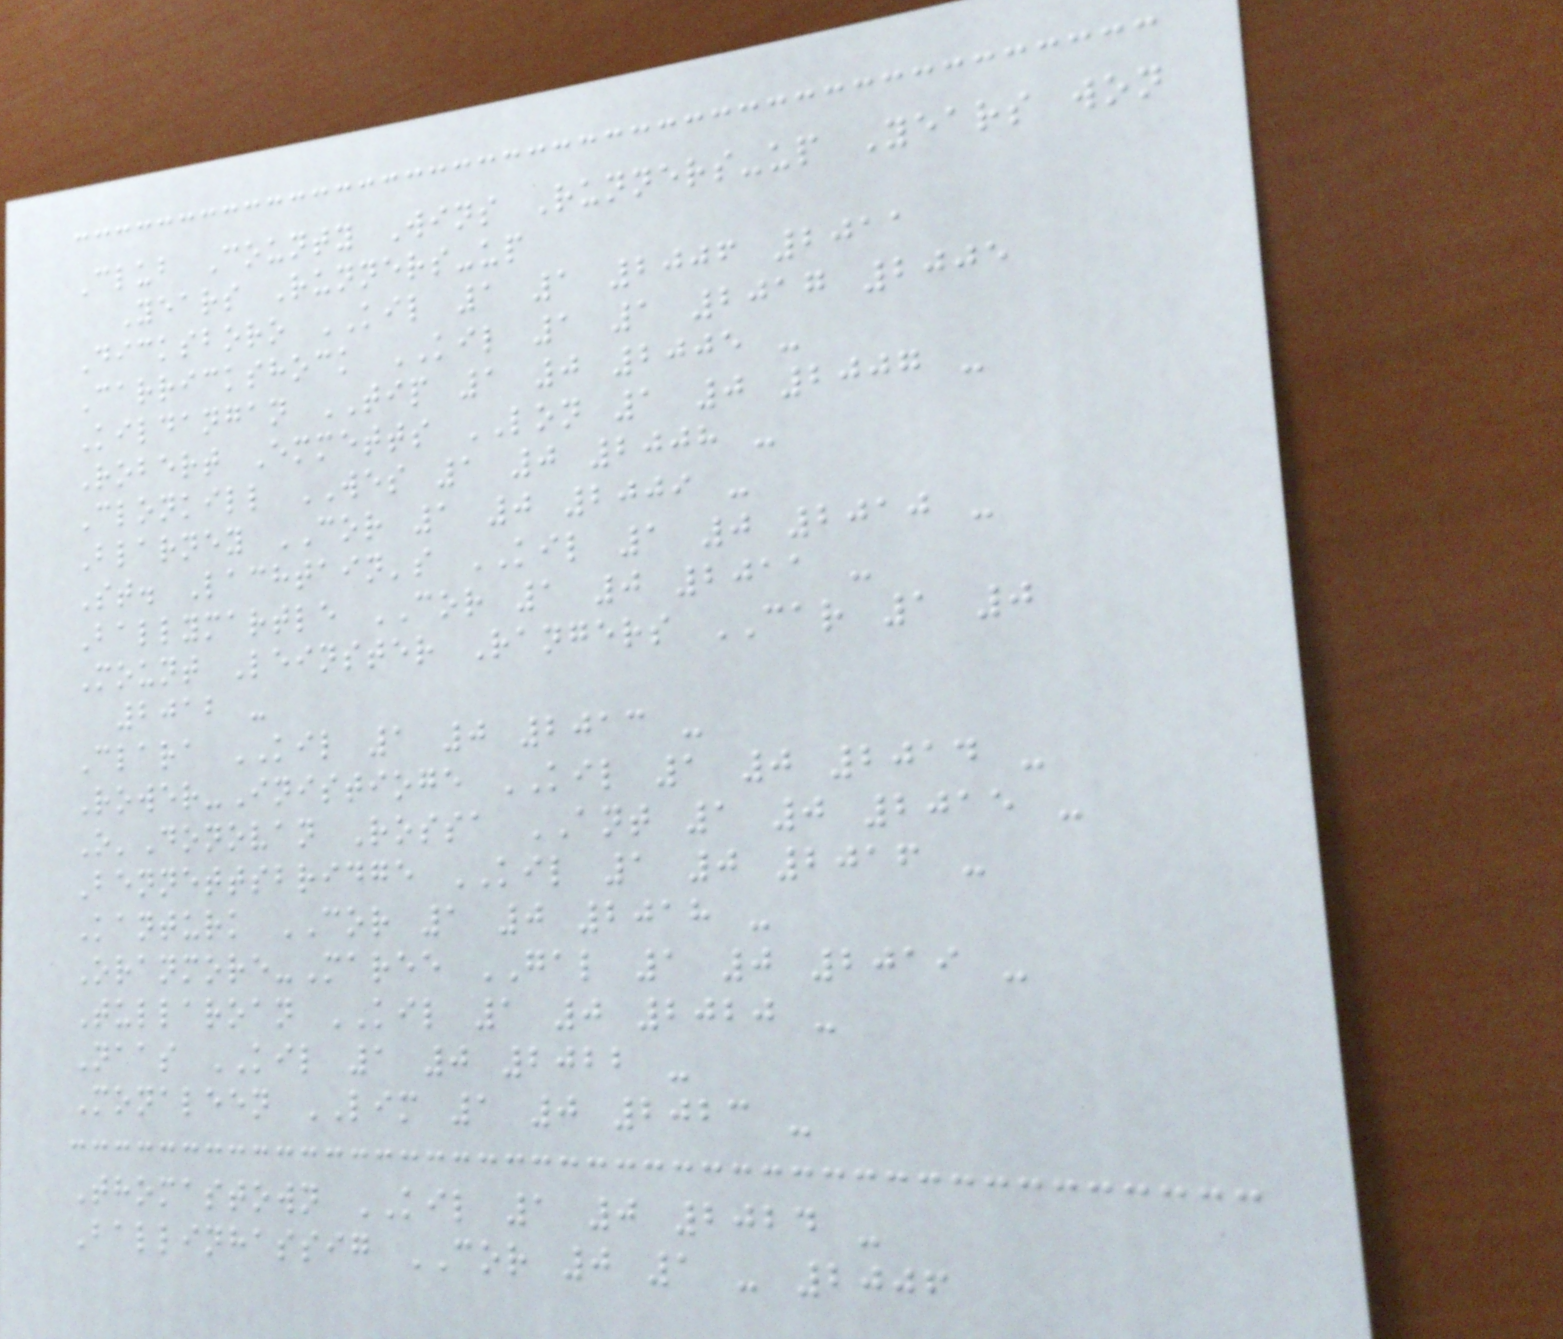Club County Wins Runners-up Years won
Years Runners-up
Dicksboro KIL 1 1 2006 2011
Carrickshock KIL 1 1 2017 2005
Kildangan TIP 1 0 2005 -
Robert Emmetts LON 1 0 2007 -
Clonkill WES 1 0 2008 -
Blarney COR 1 0 2009 -
St. Lachtain's KIL 1 0 2010 -
Ballymartle COR 1 0 2011 -
Mount Leinster Rangers CAR 1 0
2012 -
Clara KIL 1 0 2013 -
Rower-Inistioge KIL 1 0 2014 -
O'Donovan Rossa ANT 1 0 2015 -
Bennettsbridge KIL 1 0 2016 -
Kanturk COR 1 0 2018 -
Oranmore-Maree GAL 1 0 2019 -
Tullaroan KIL 1 0 2020 -
Naas KIL 1 0 2022 -
Monaleen LIM 1 0 2023 -
Thomastown KIL 1 0 2024 -
Ballinhassig COR 0 1 - 2006
